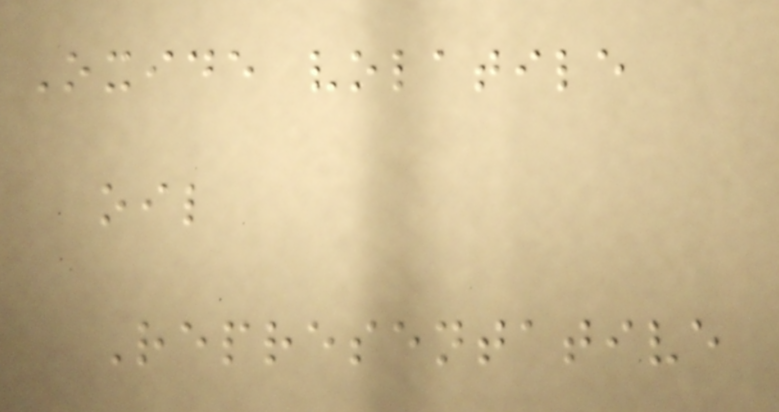Oxide volatile
oil
Representative
